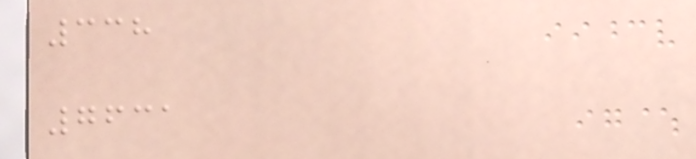338
7631
